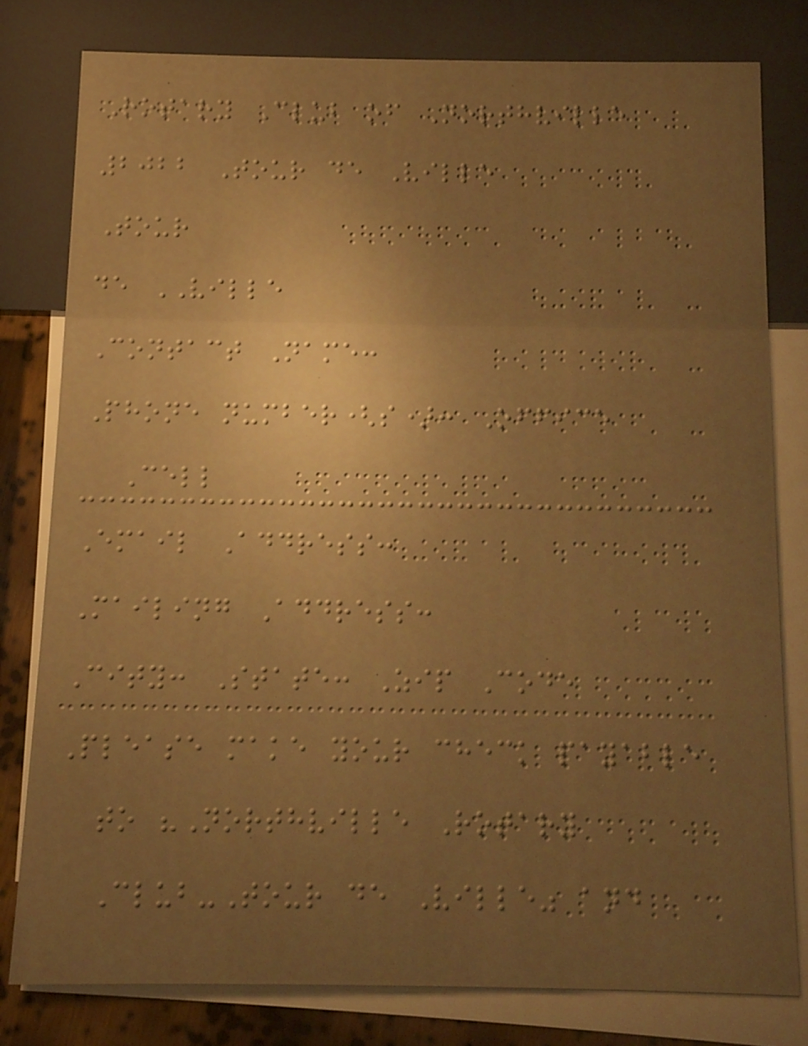Rotary Club of Northville
2022 Tour de Ville
Tour
de VILLE
Contact Name:
Phone number(s): Office
Cell
Email Address:
Mailing Address:
City: State: Zip Code
Please make your check payable
to "Northville Rotary
Club-Tour de Ville" and
